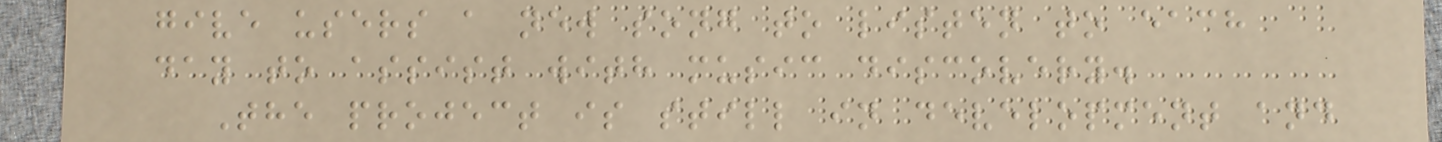give users a new song to listen to each
day to assist with music discovery.
The project is still in development and
